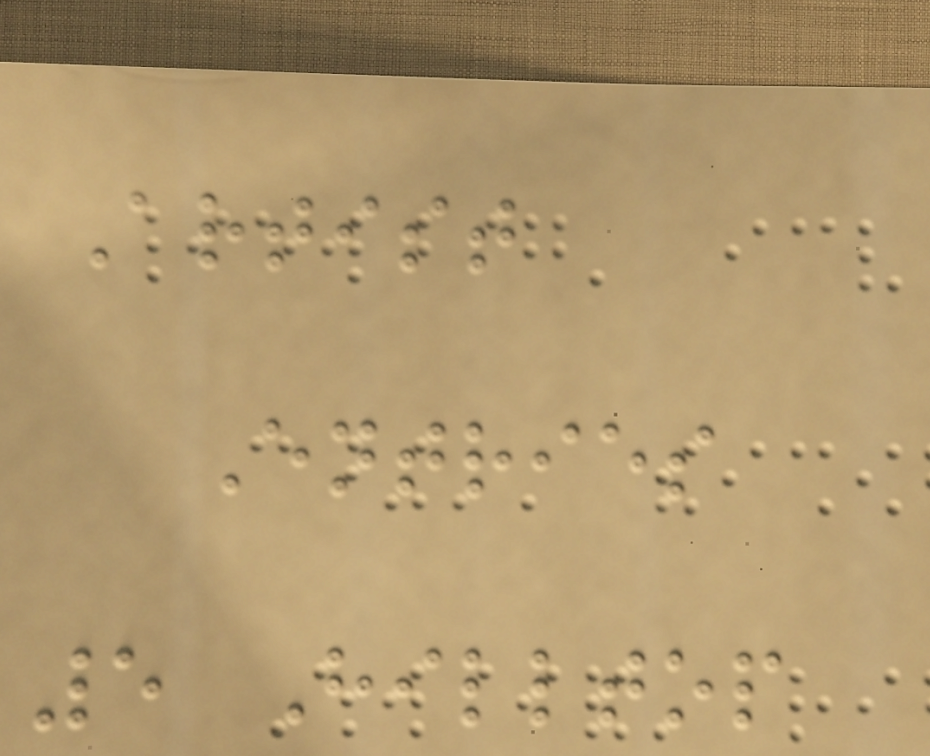Artist
Entries
5 Hilltop
